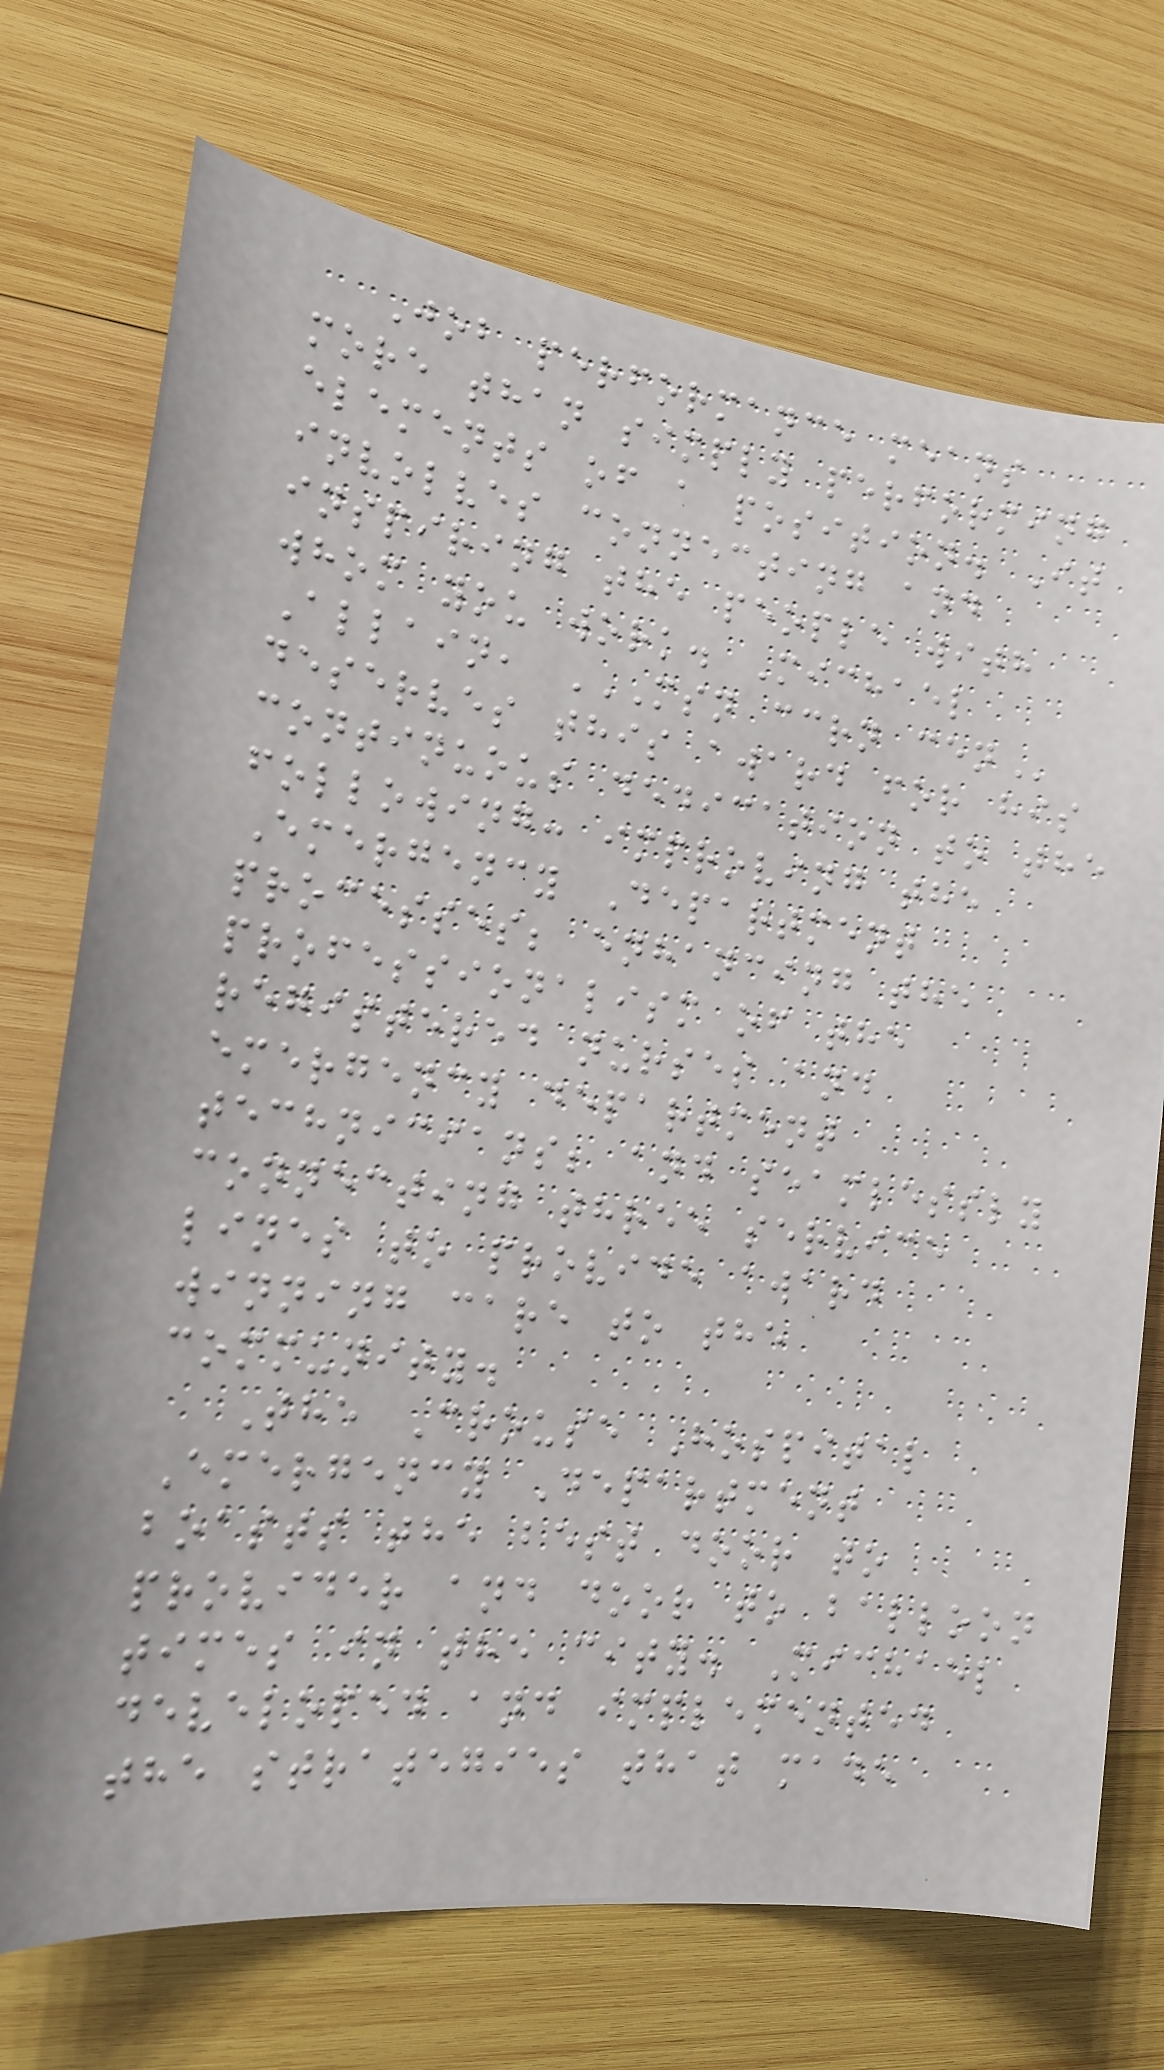Job performance means
more than simply performing
elements of a position. It
involves connecting and
inspiring the people with
whom you work. Michael
Allain, MSN CCRN CEN
deserves this award for his
continuous dedication to the
following: improving the
Emergency Department
processes; enhancing the
professionalism of the
registered nurses and
emergency department
technicians; and seamlessly
connecting three service
lines to provide award
winning care to the
community.
The Crouse Hospital
Emergency Department
boasts the best door to
provider and door to balloon
times in the city. Michael
developed and implemented
the strategies that made
